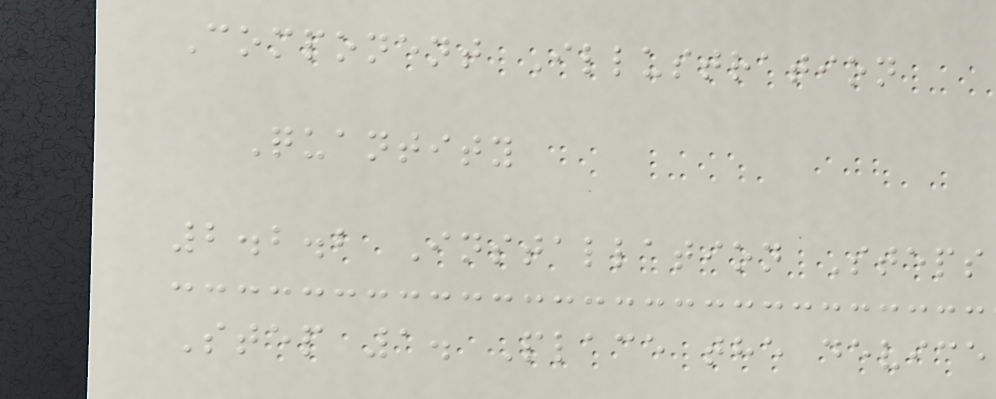Component Illustration
Quantity
2.2.2 Installation Steps
Step 1. Place the device
